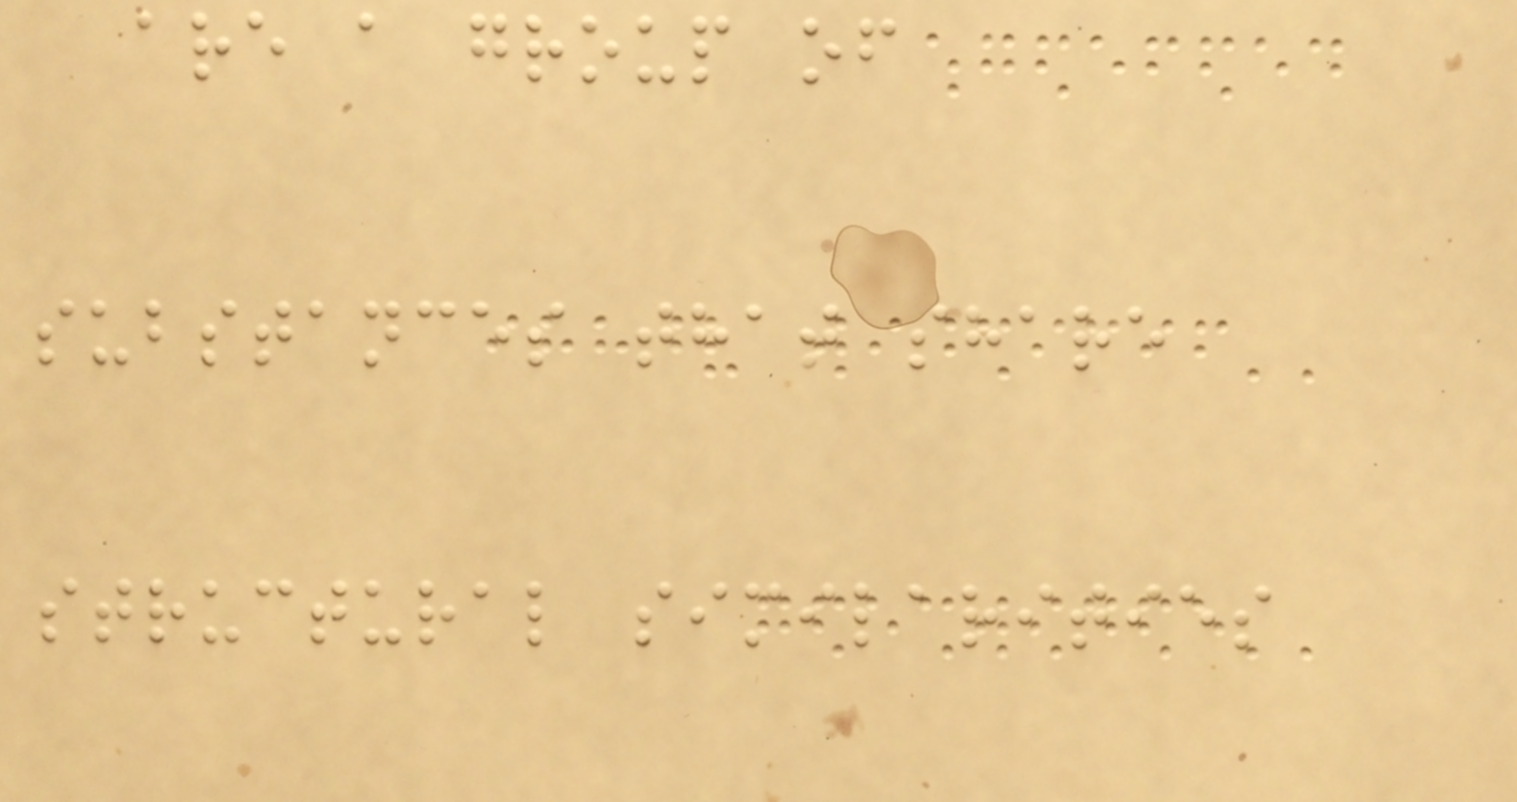are a group of
substances that share
structural similarities
